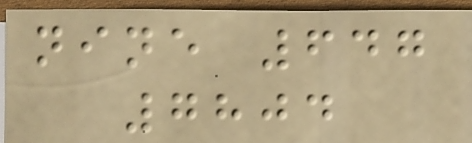nine 647
7804
